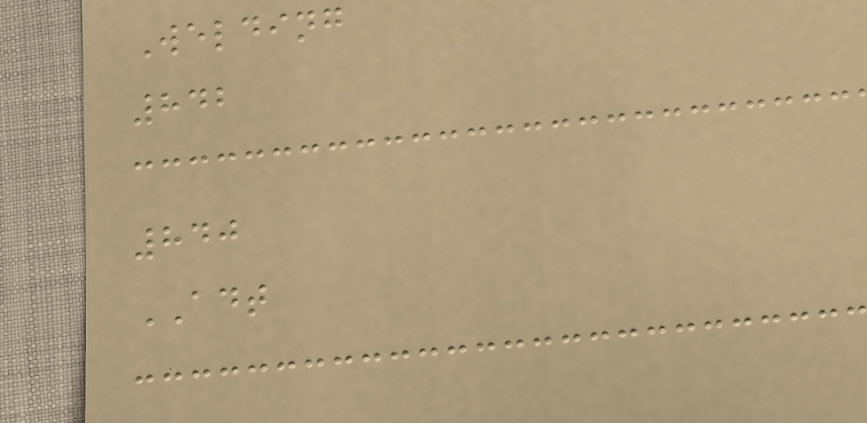Welding
842
840
ADT
